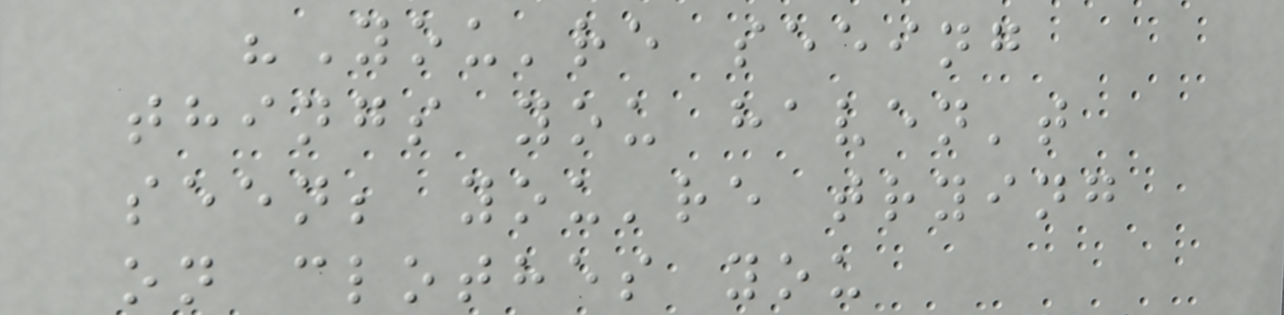"You're seeing
things you haven't
seen; you're trying
on clothes you
